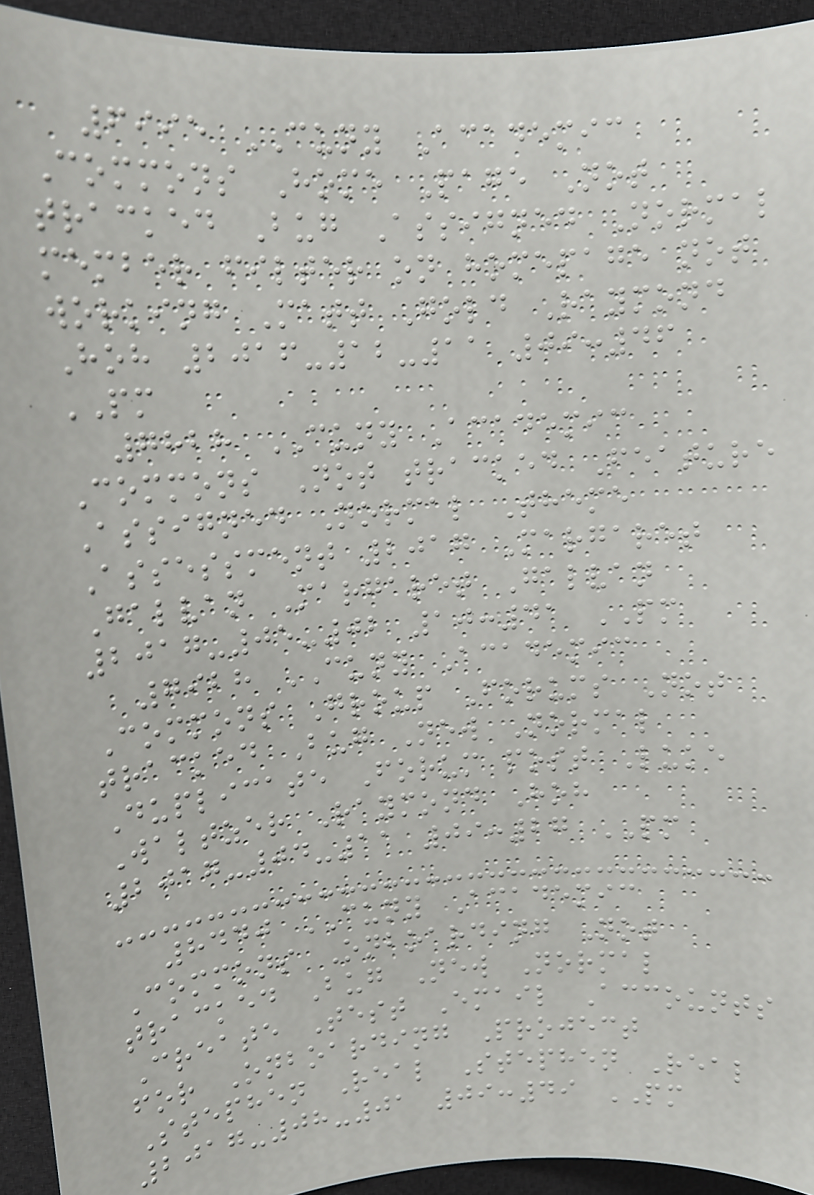6995 CUNY Academic
Commons Home Page Not
tracked Bug Assigned Normal
member filter on homepage not
working Matt Gold Raymond
Hoh 2016-12-11 09:46
PM
7828 CUNY Academic
Commons Not tracked Feature
Assigned Normal Theme
Assessment 2017 Margaret
Galvan Margaret Galvan
2017-05-02 10:41 PM
7928 CUNY Academic
Commons Group Forums Not
tracked Bug New Normal
Duplicate Forum post Luke
Waltzer Raymond Hoh
2017-04-11 09:27 PM
8440 CUNY Academic
Commons Onboarding Not
tracked Bug New Normal
Create Test Email Accounts
for Onboarding Project
Stephen Real Stephen Real
2017-08-01 09:49 PM
